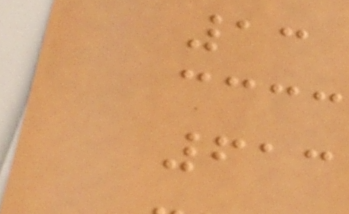13
613
